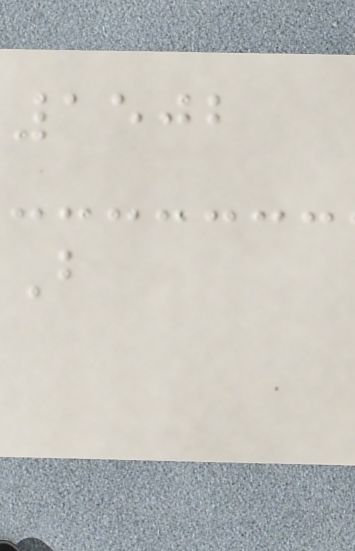1502
B
